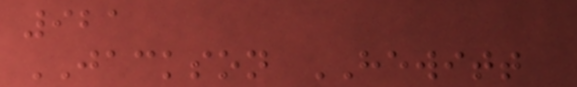921
JACKSON HEWITT
